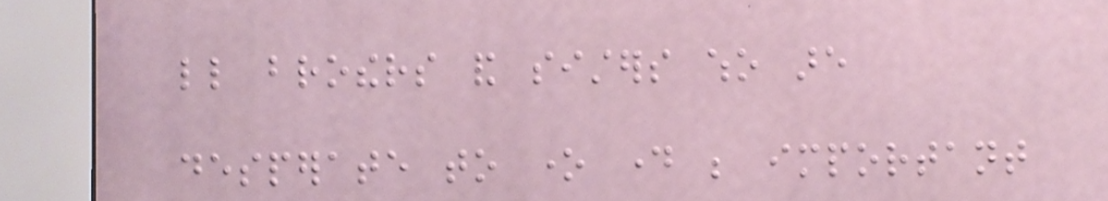little brothers and sisters who are
desperate to one day be important
